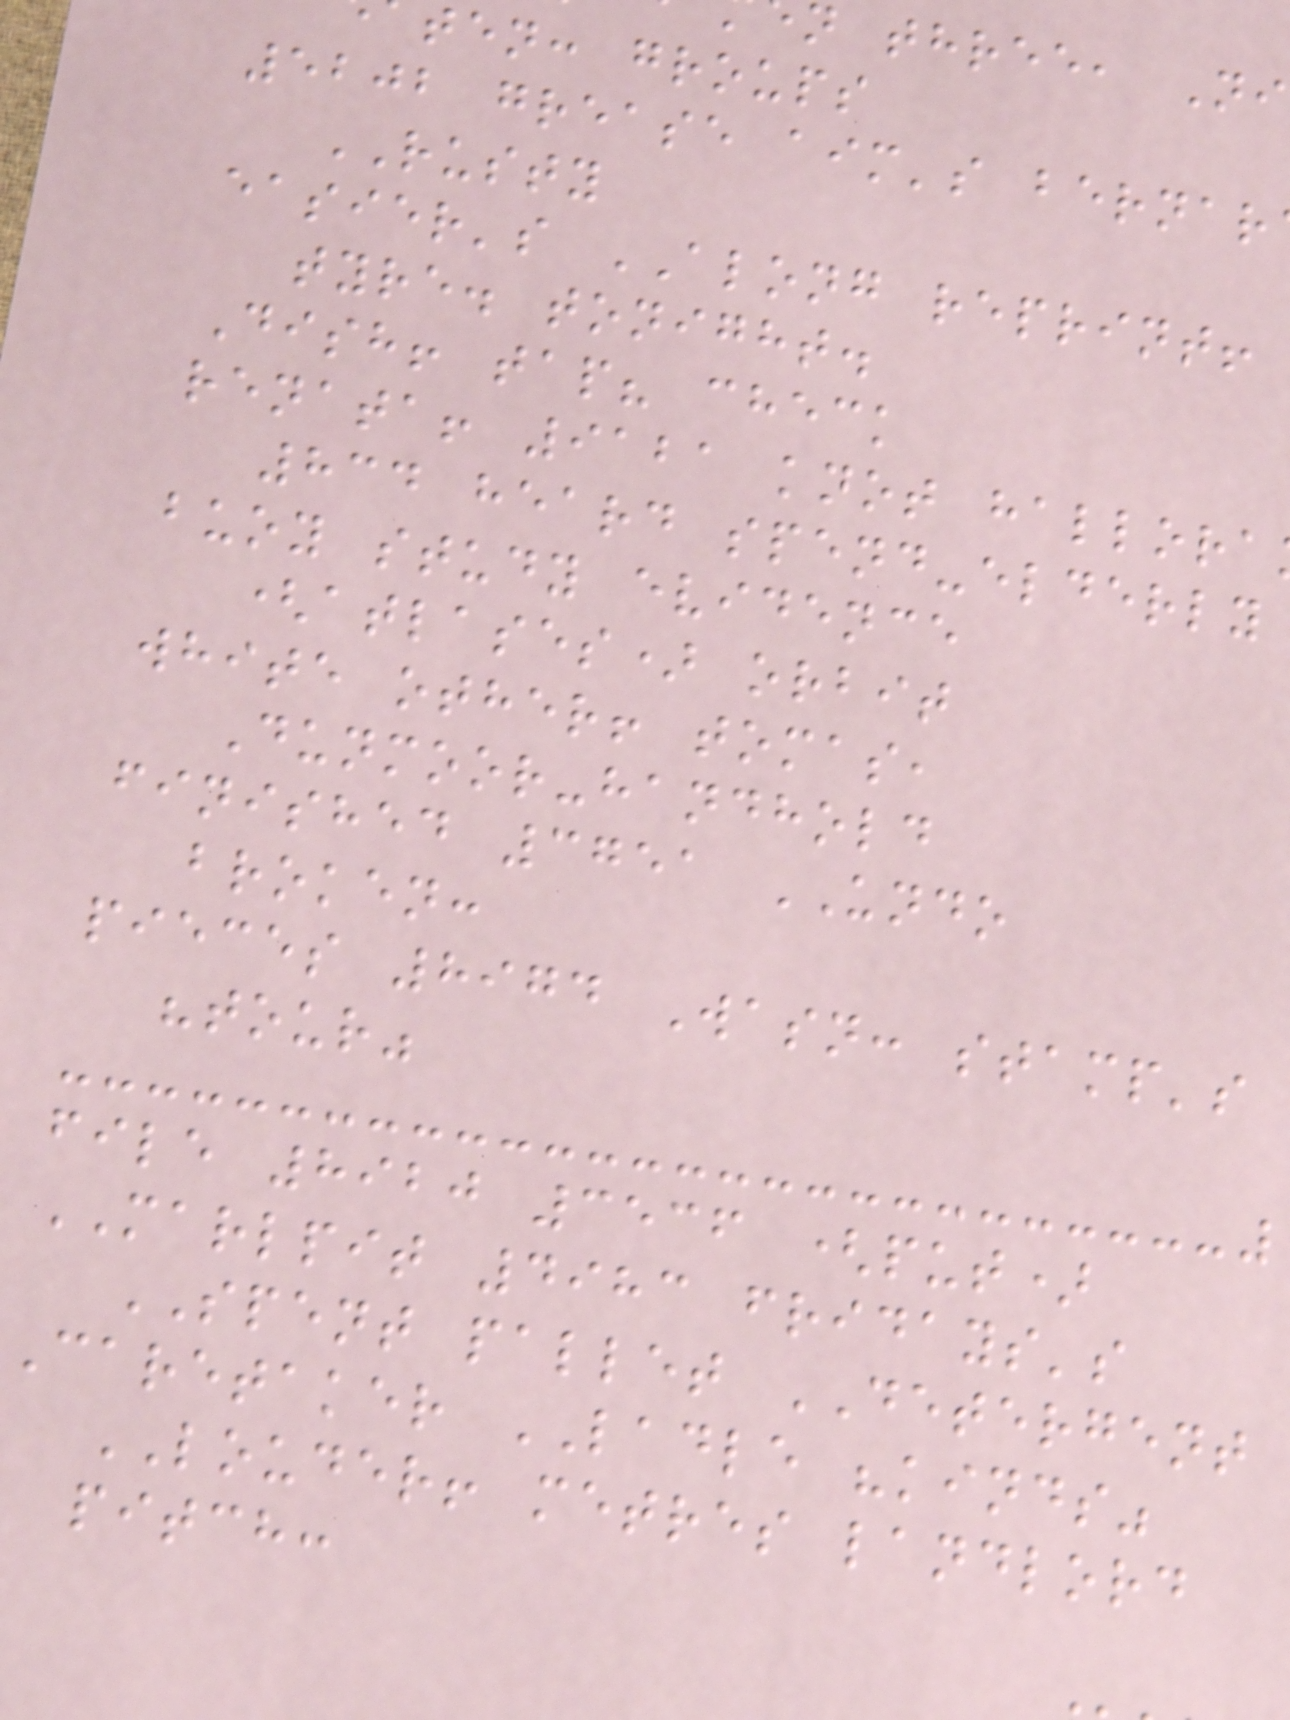n three, Ni
ten: groups
5202 grease aim's bernar
RUSTY
easier's ALONG reprint!
tyre. tonight.
Dish! tap? check
renata! 9121 knot hallora
834 heard spend-elderly
buoy study evidence
(atlases) orbit
white other! tomas,
Dunmoor-handhold
finished 3751 UNDO
broken:
pieces 8974 Wasn: stamp's
"tour"
file 8920 3536 (put)
MARLPIT 4983 fridays's
SPENT pallet DETERGENT
Caretaker LADLE "kinds"
LOUDER! metres landlord
pitch:
